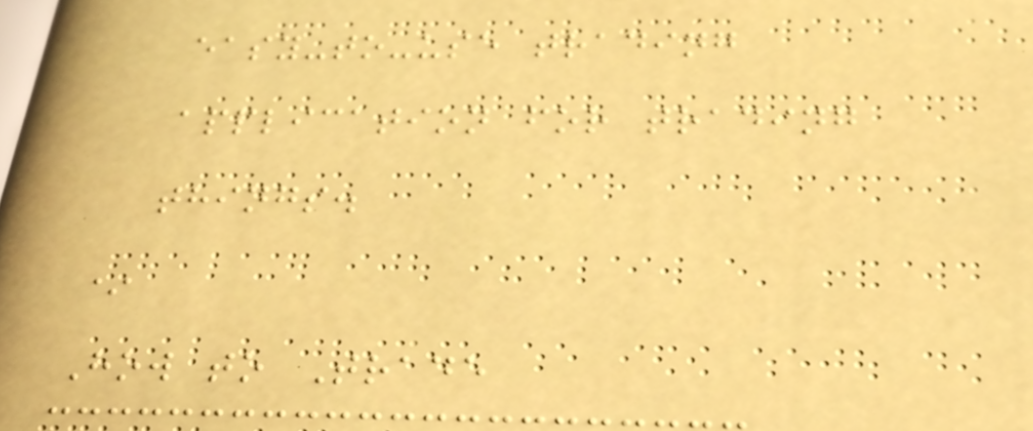easy-to-use trading
application for trading
things.
*
How to Trade
